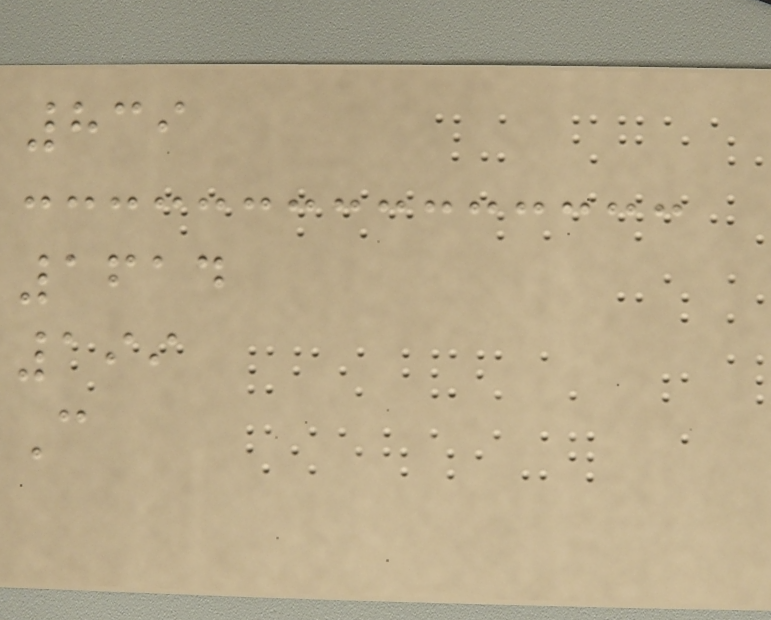839
1614
199
C
